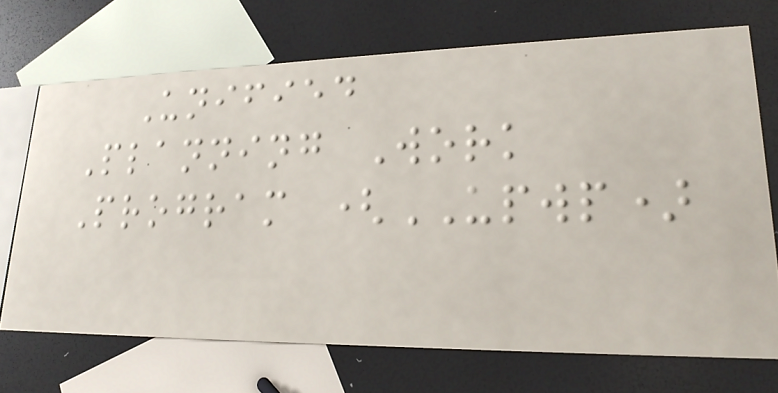Unified
Planning Work
Program (UPWP)
